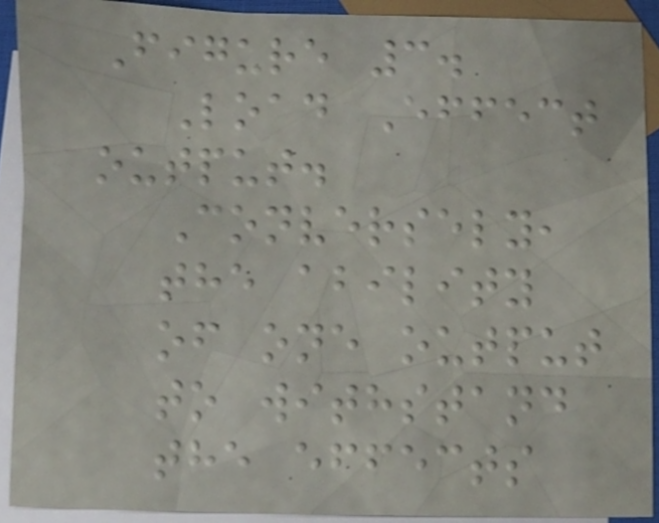Figure 3.
Load Effect
output.
Conversely,
the ability
of one output
to withstand
the effects
